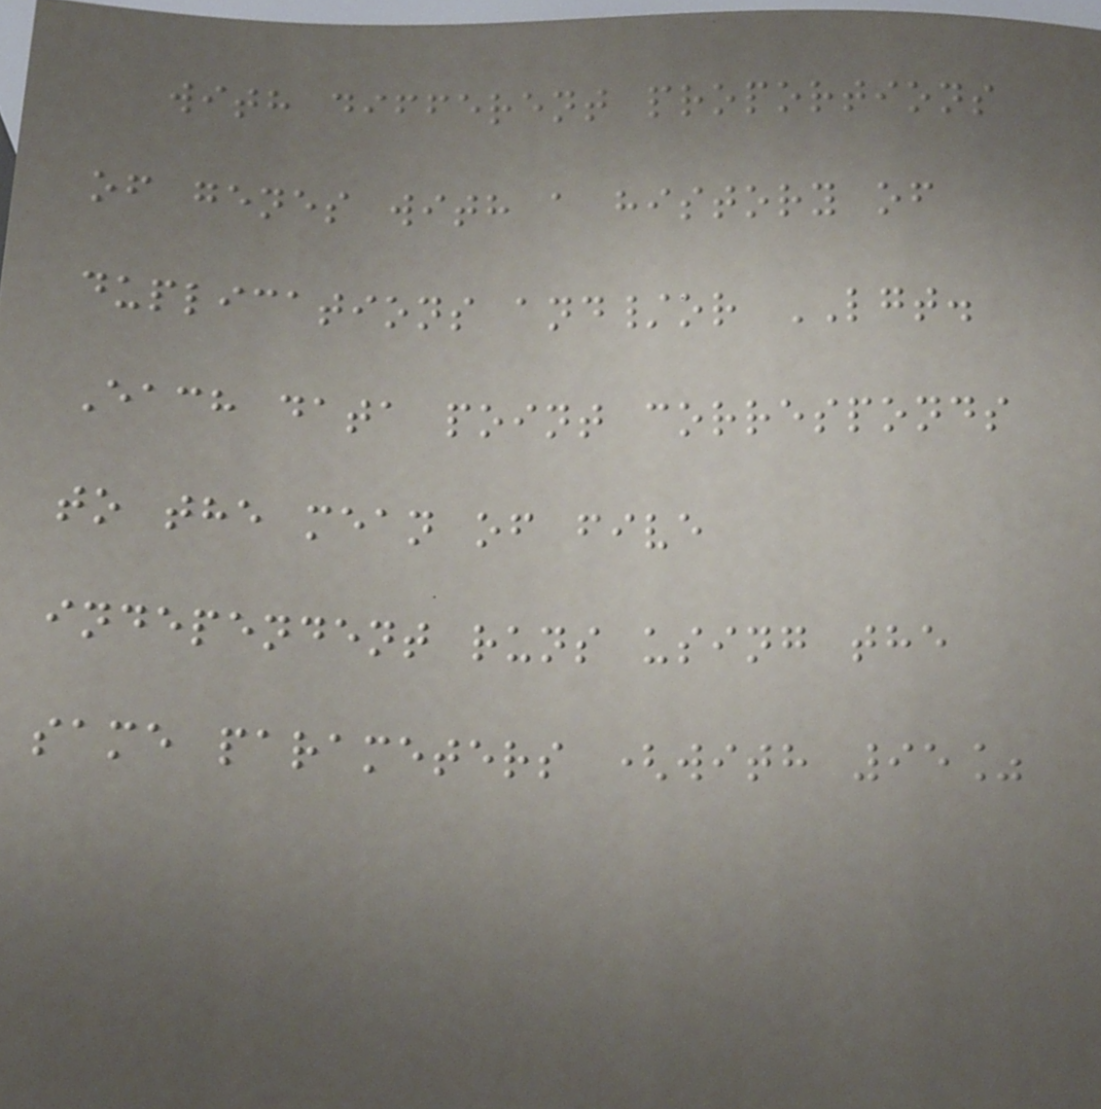with different proportions
of genes with a history of
duplications and/or LGT.
Each data point corresponds
to the mean of five
independent runs using the
same parameters (with 95%
